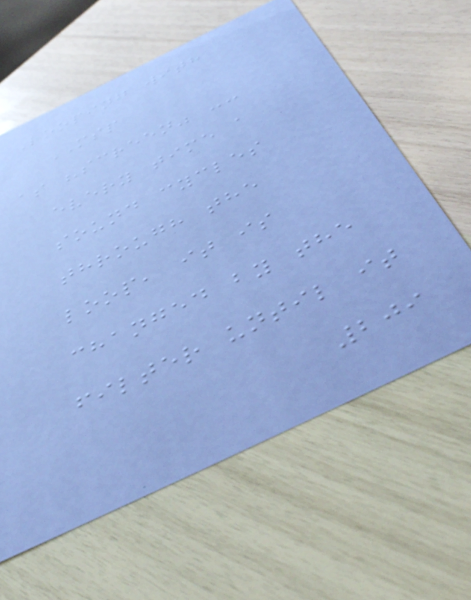Looping with
MSP
as "screen" --
every time a
sound cycles
through the
loop, it is
changed by the
filter until it
209
